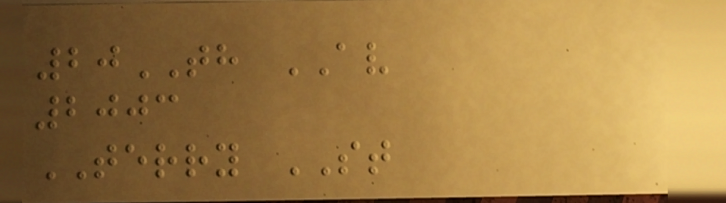20TH AV
2003
TERRY ST
